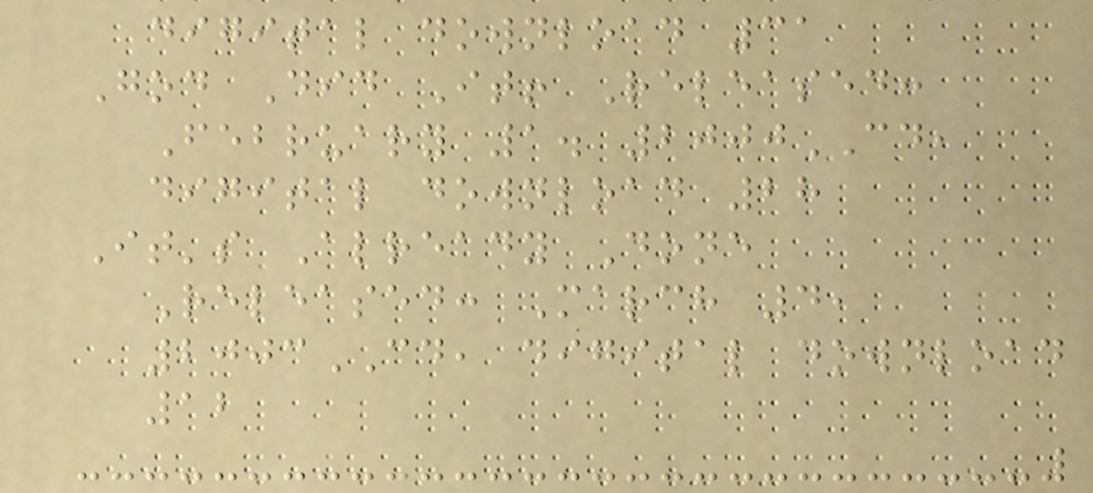digital download 31
God Did It! Released:
February 1. 2000CD,
digital download 28
It's Already Done
Released: March 4,
2003CD, digital download
12
